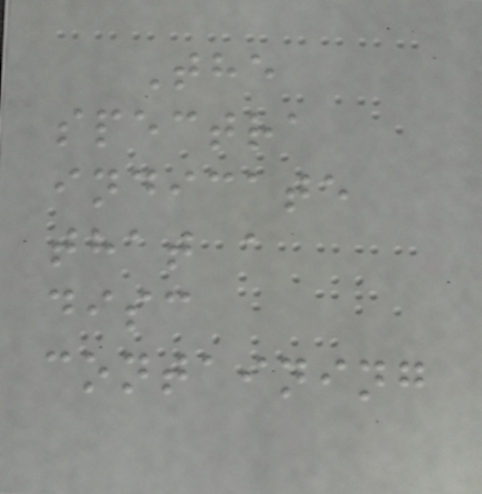The
spectra
indicate
that a
disc
containing
